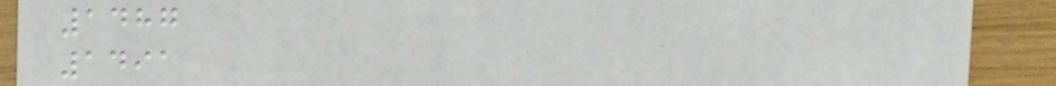1487
1491
